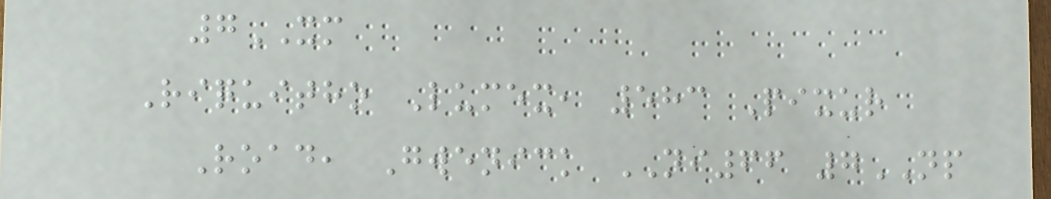7XM
Riquitho Lumex, 583 Pixur
Road, Gwenick NI66 7NP
